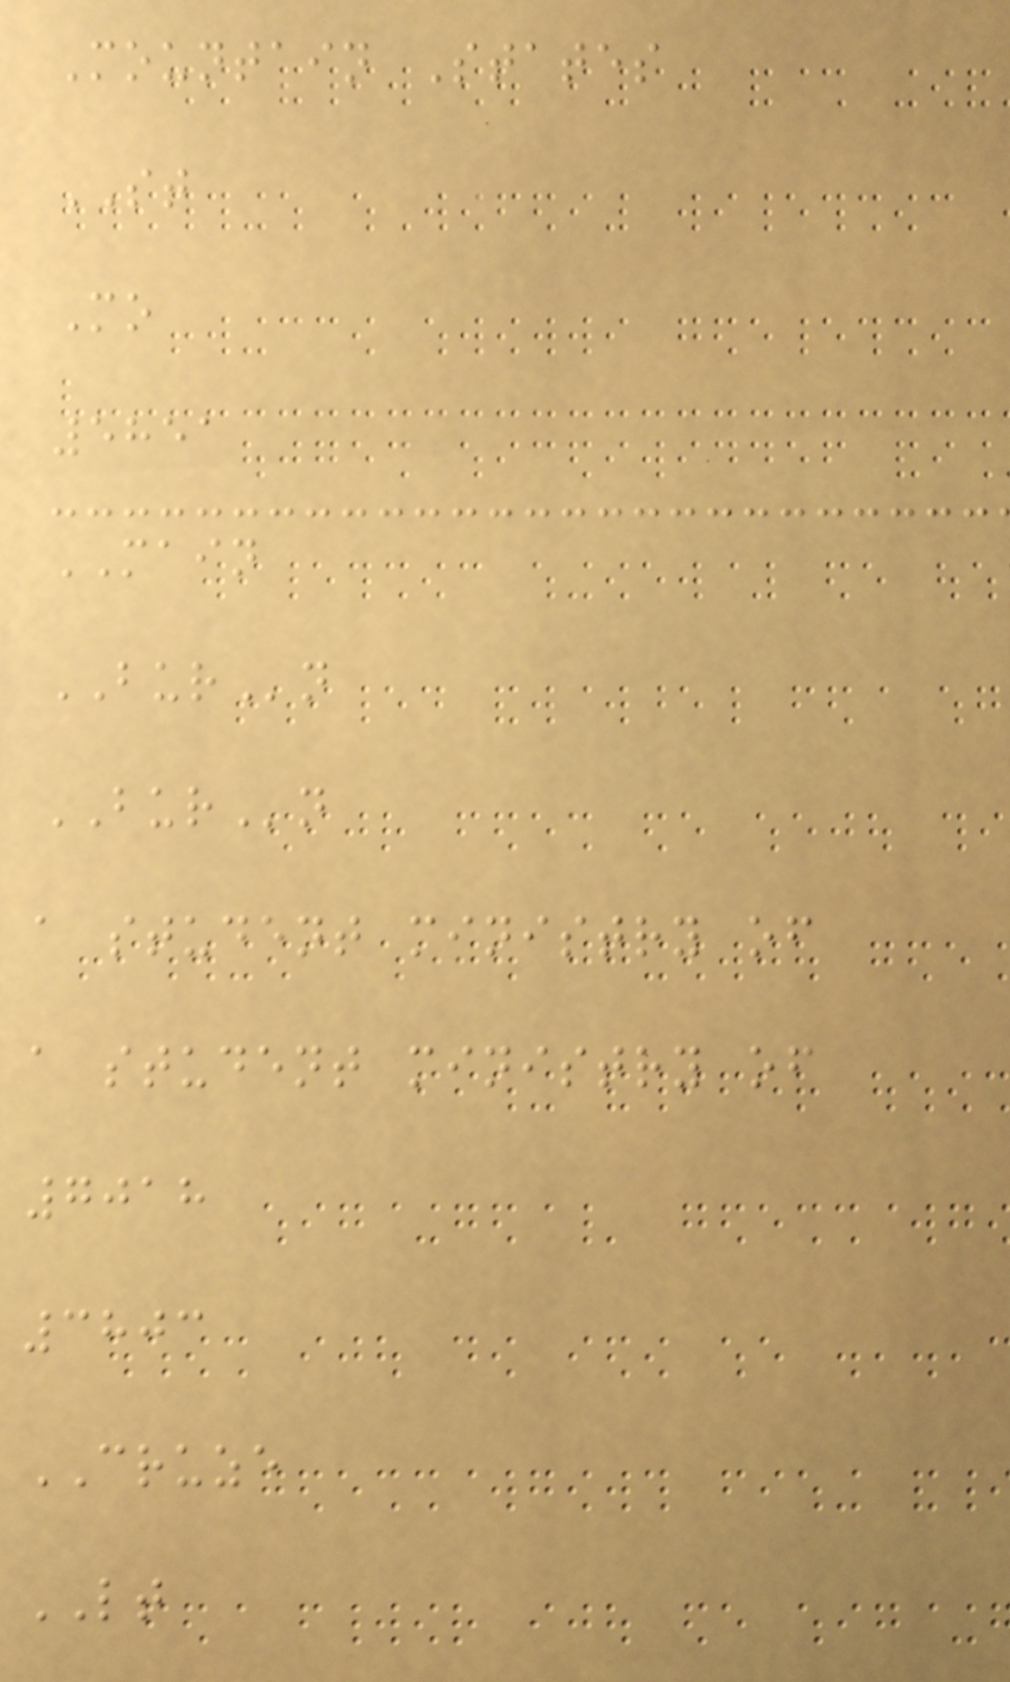Mountain States
ST
Mo
5851
MAIN
BURn
BURn
a student ministry of
a student ministry of
7018
3803
CRUZE
LT
